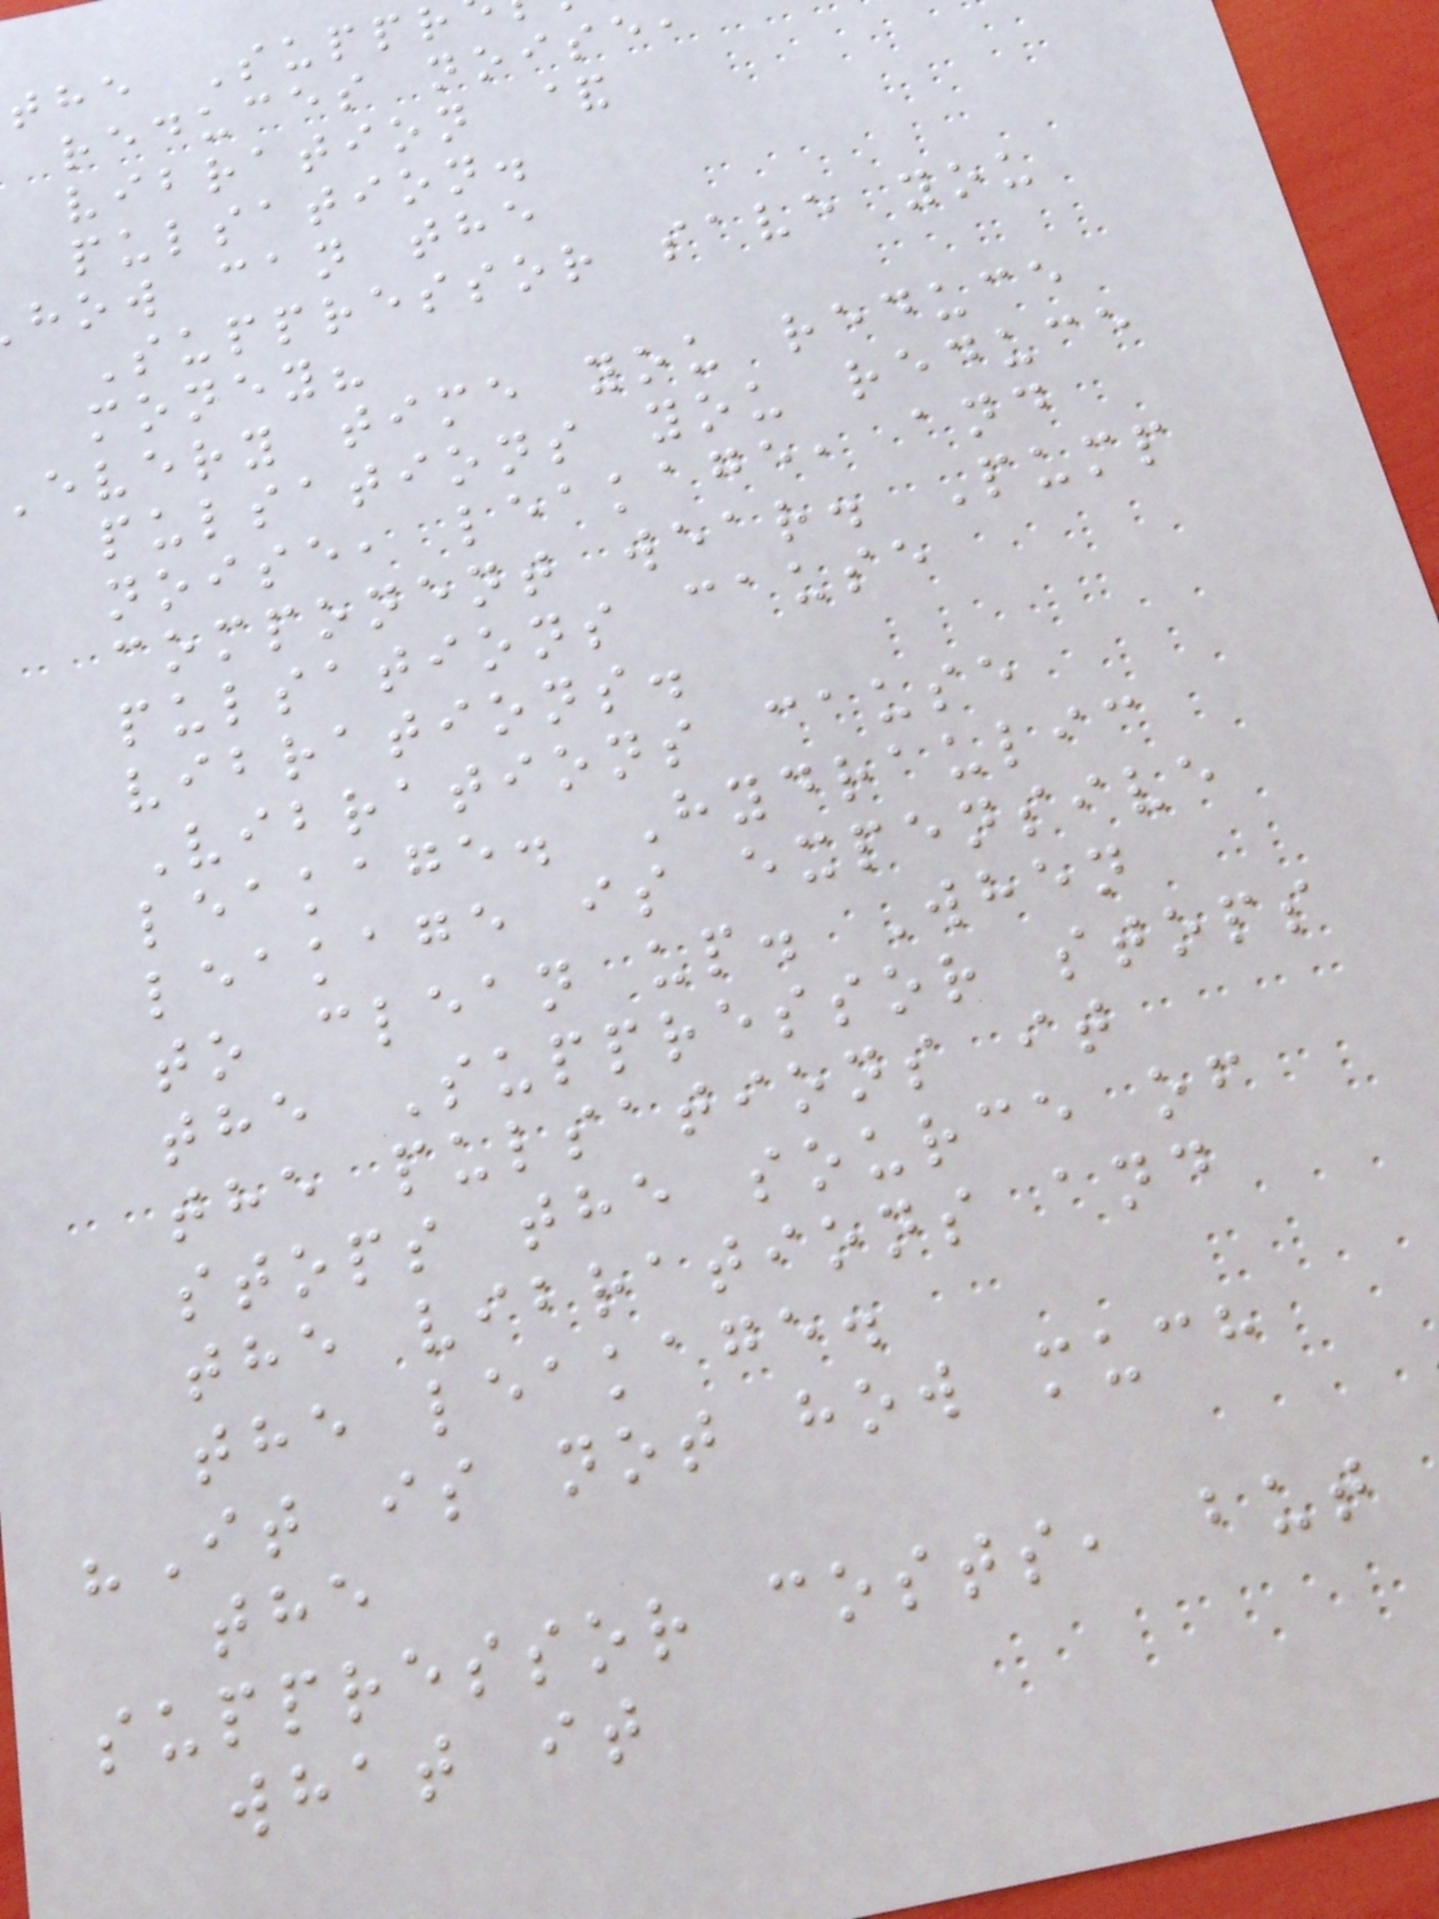the Suppr
reduces noise,
vibration &
pulsation.
how can the
Suppressor save you
money?
every time you reduce
pulsations you reduce
noise, leakage, and
component wear. Pump
pulsations cause
vibrations.
Vibrations cause
leakage. Hydraulic
leakage is expensive
to clean up. When
the Suppressor stops
the pulsations it
stops the source of
the vibrations and
the leakage.
"It is not how much
the
suppressor costs, but
what it
